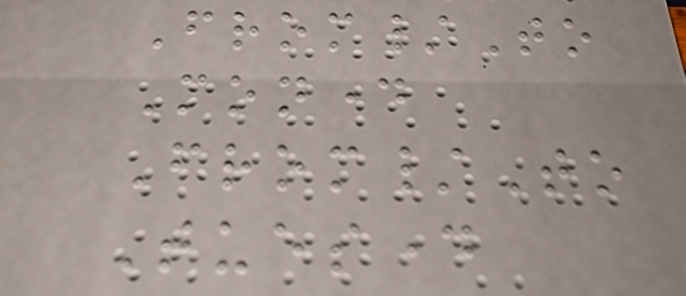From/To
Monday
From/To
Tuesday
